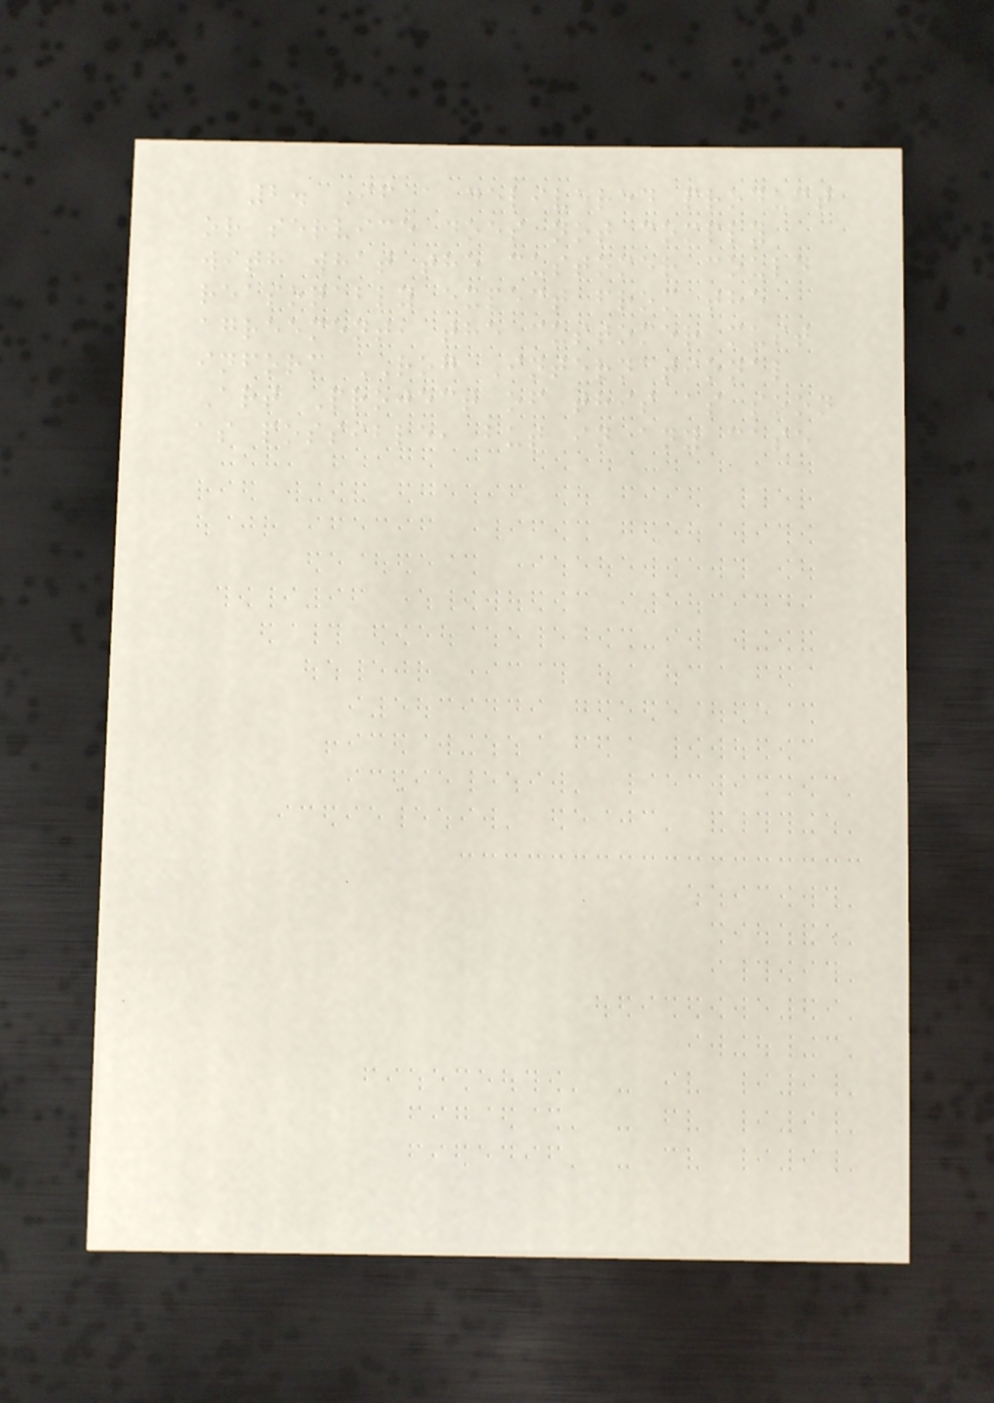2. If a delivered product
or service does not comply
with what the customer could
reasonably expect from the
agreement, the customer must
inform ROG International
Art Project of this as soon
as possible, but in any case
